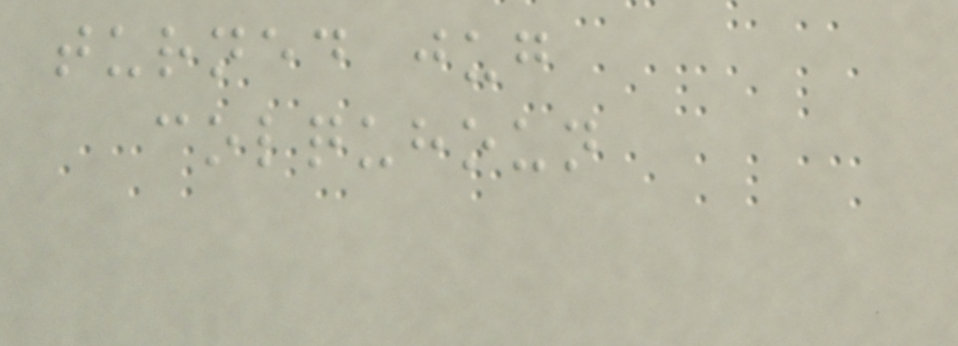turned jug
colquhoun
